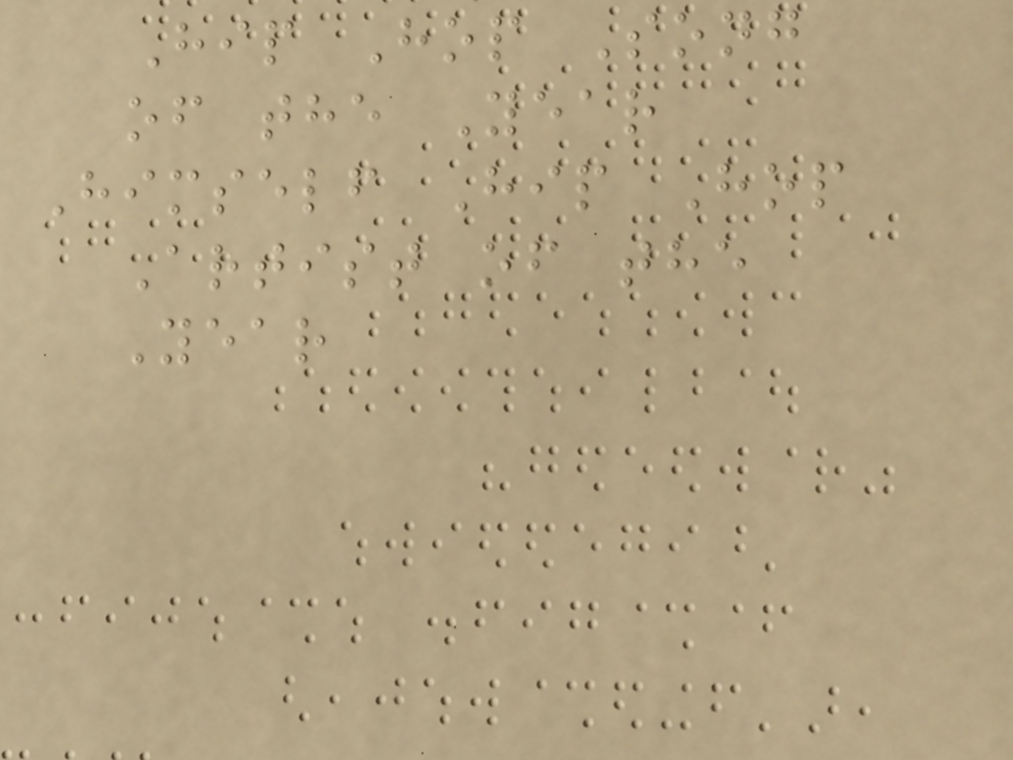Hip Hop Song
of the Year
Himself Hip Hop
Artist of the
Year
